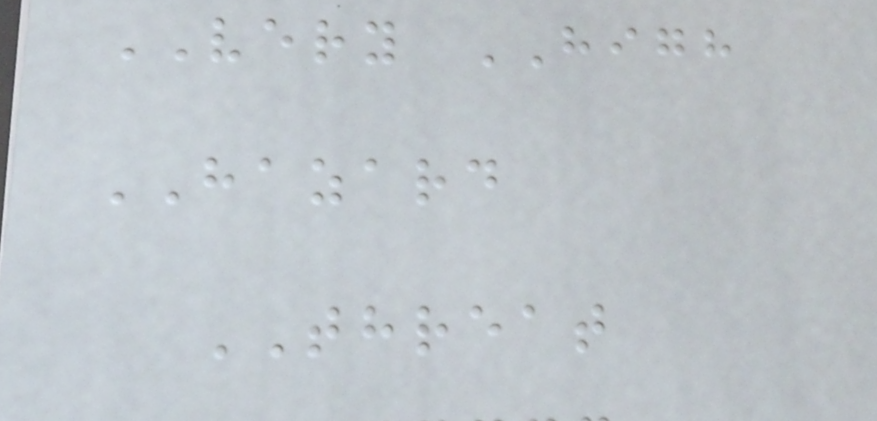VERY HIGH
HAZARD
THREAT
